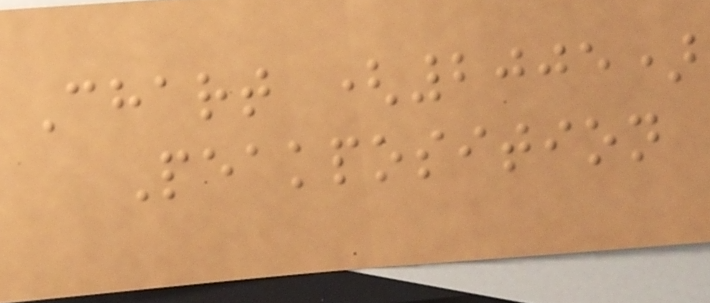Chart (2005)
Peakposition
